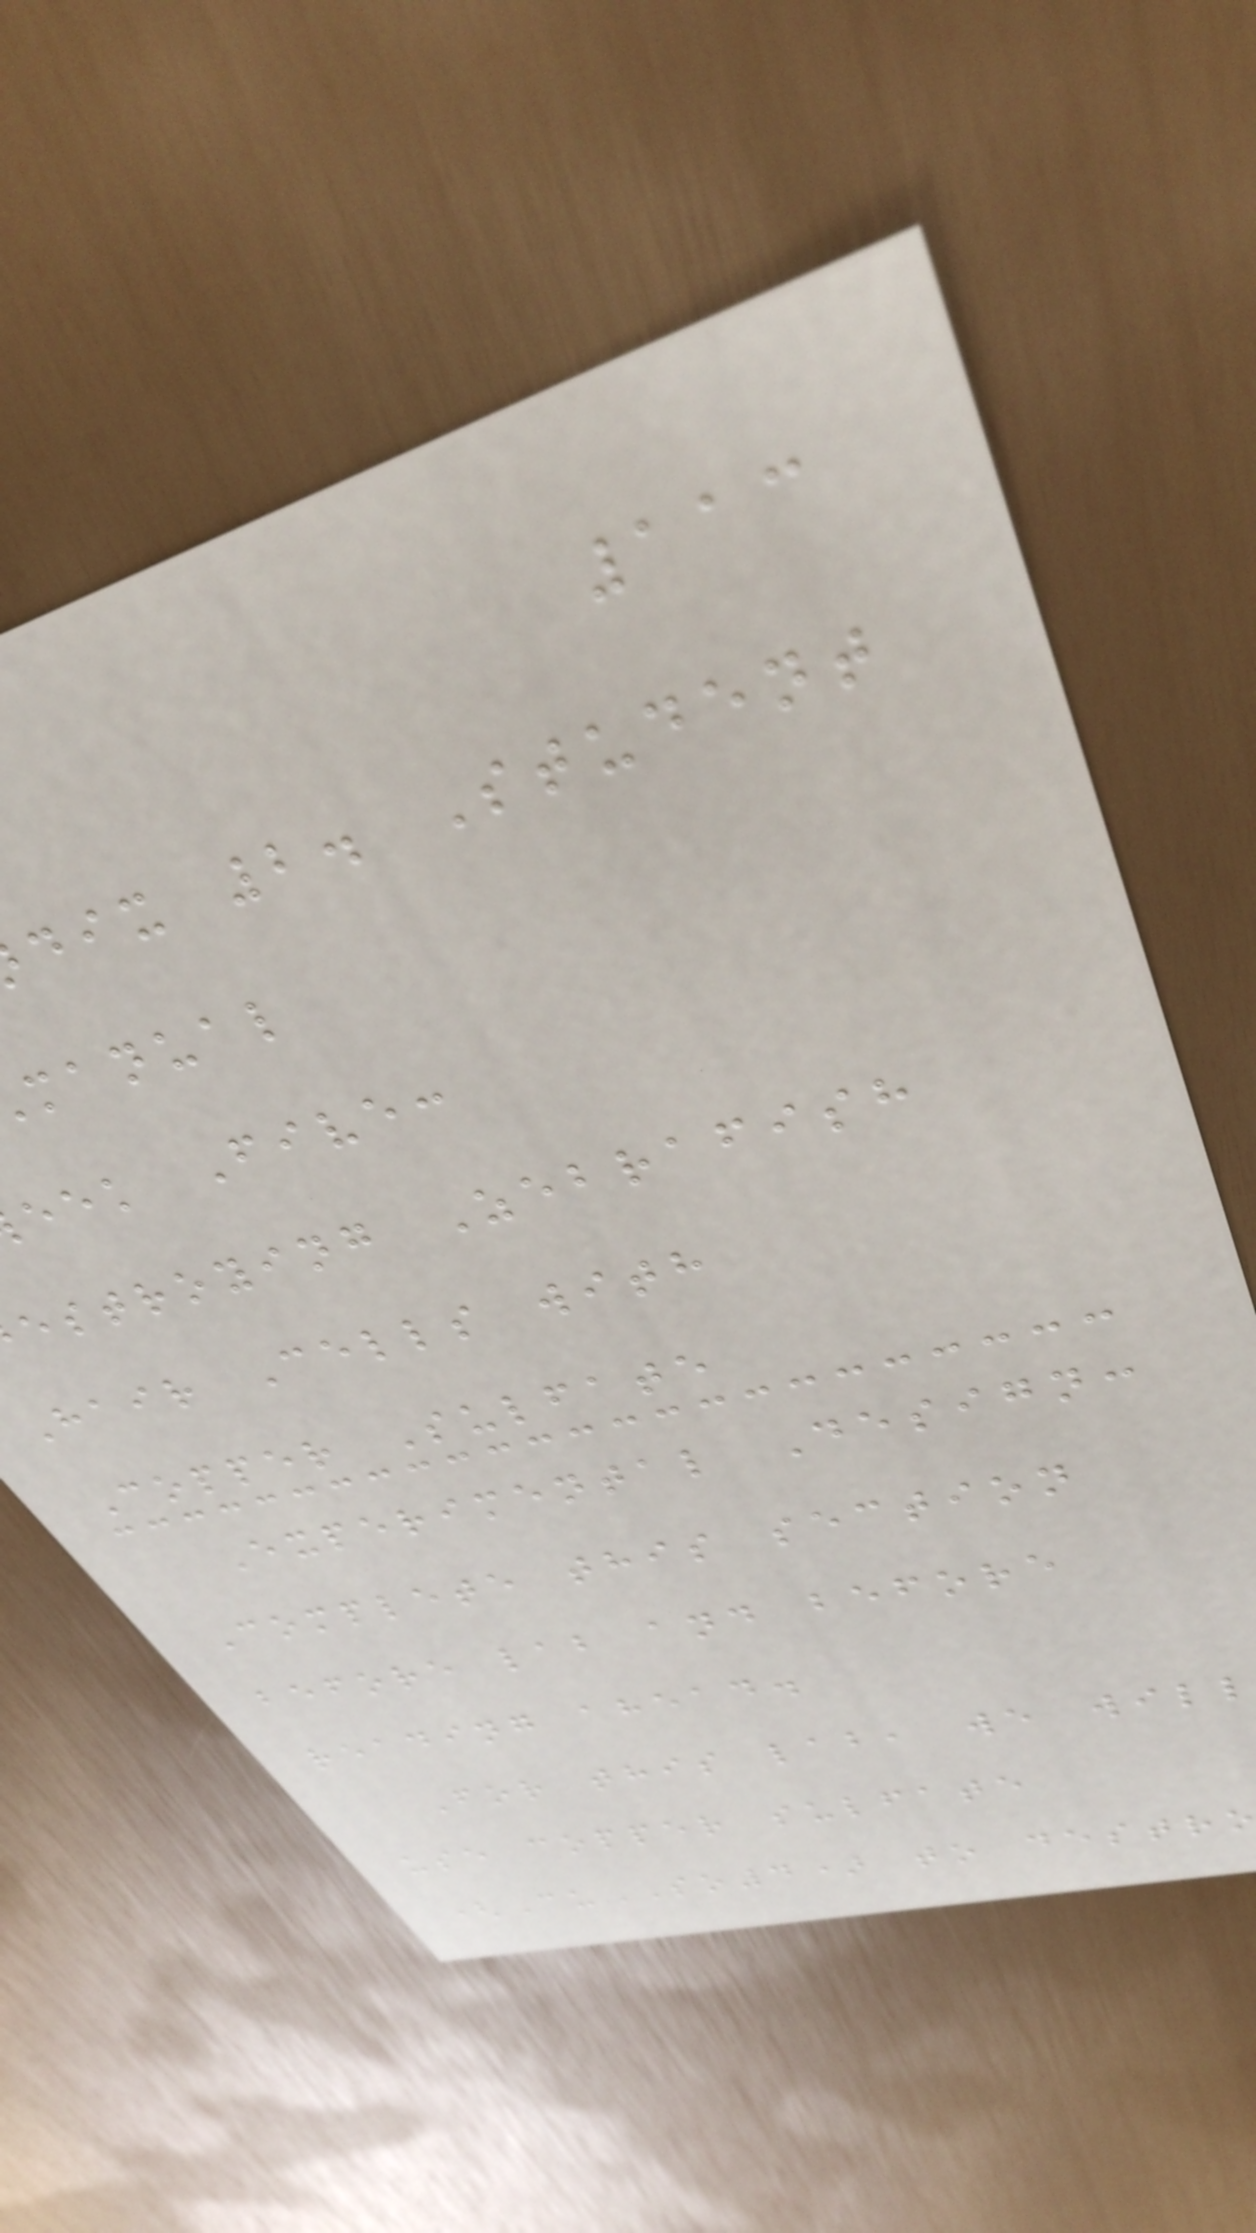113
dix 2. Student
manual
eek Five:
estroying Zebrafish
Hair Cells with
Copper Sulfate
Experimental Design:
Complete this section
before lab and before
reading ahead.
For this lab, we will
use copper sulfate
(CuSO4) to destro
